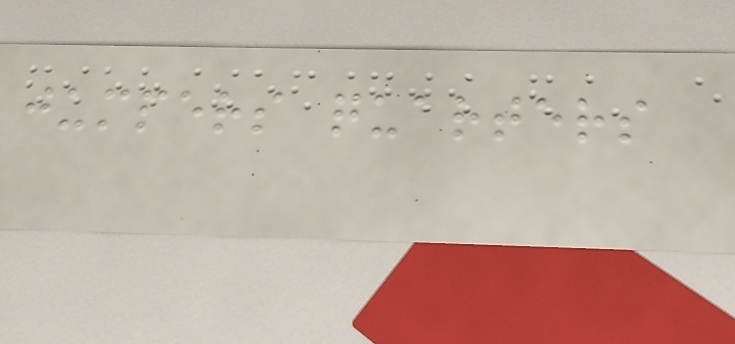jumpers quarters
